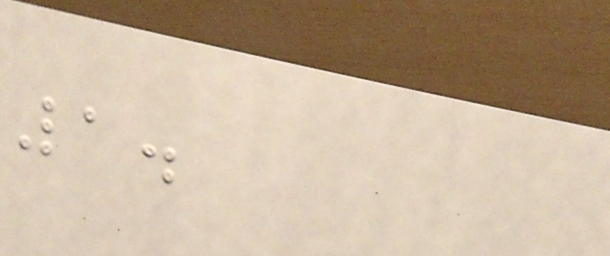1.
